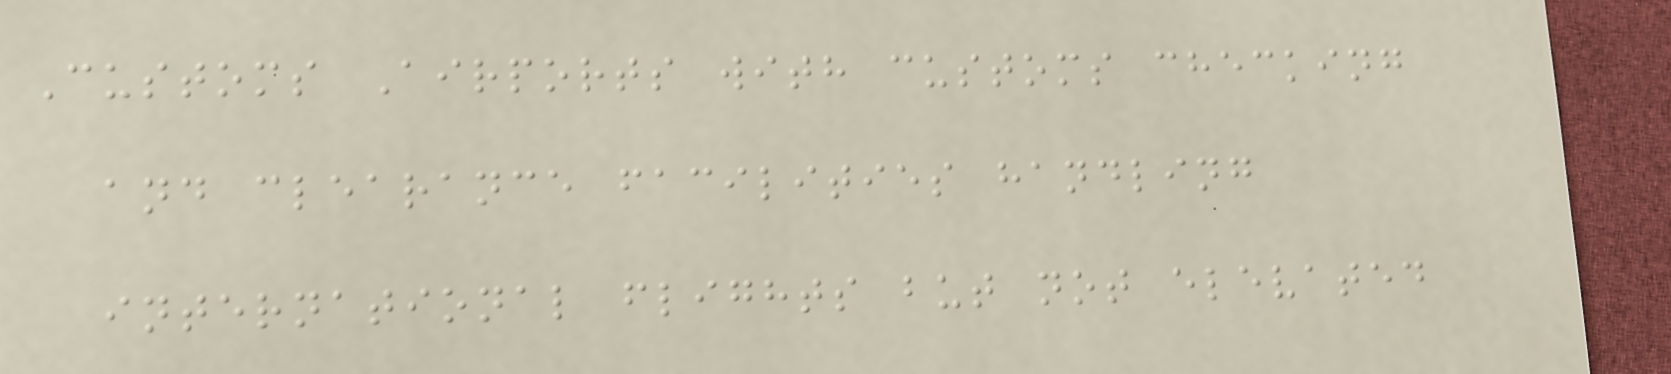Customs Airports with customs checking
and clearance facilities handling
international flights but not elevated
